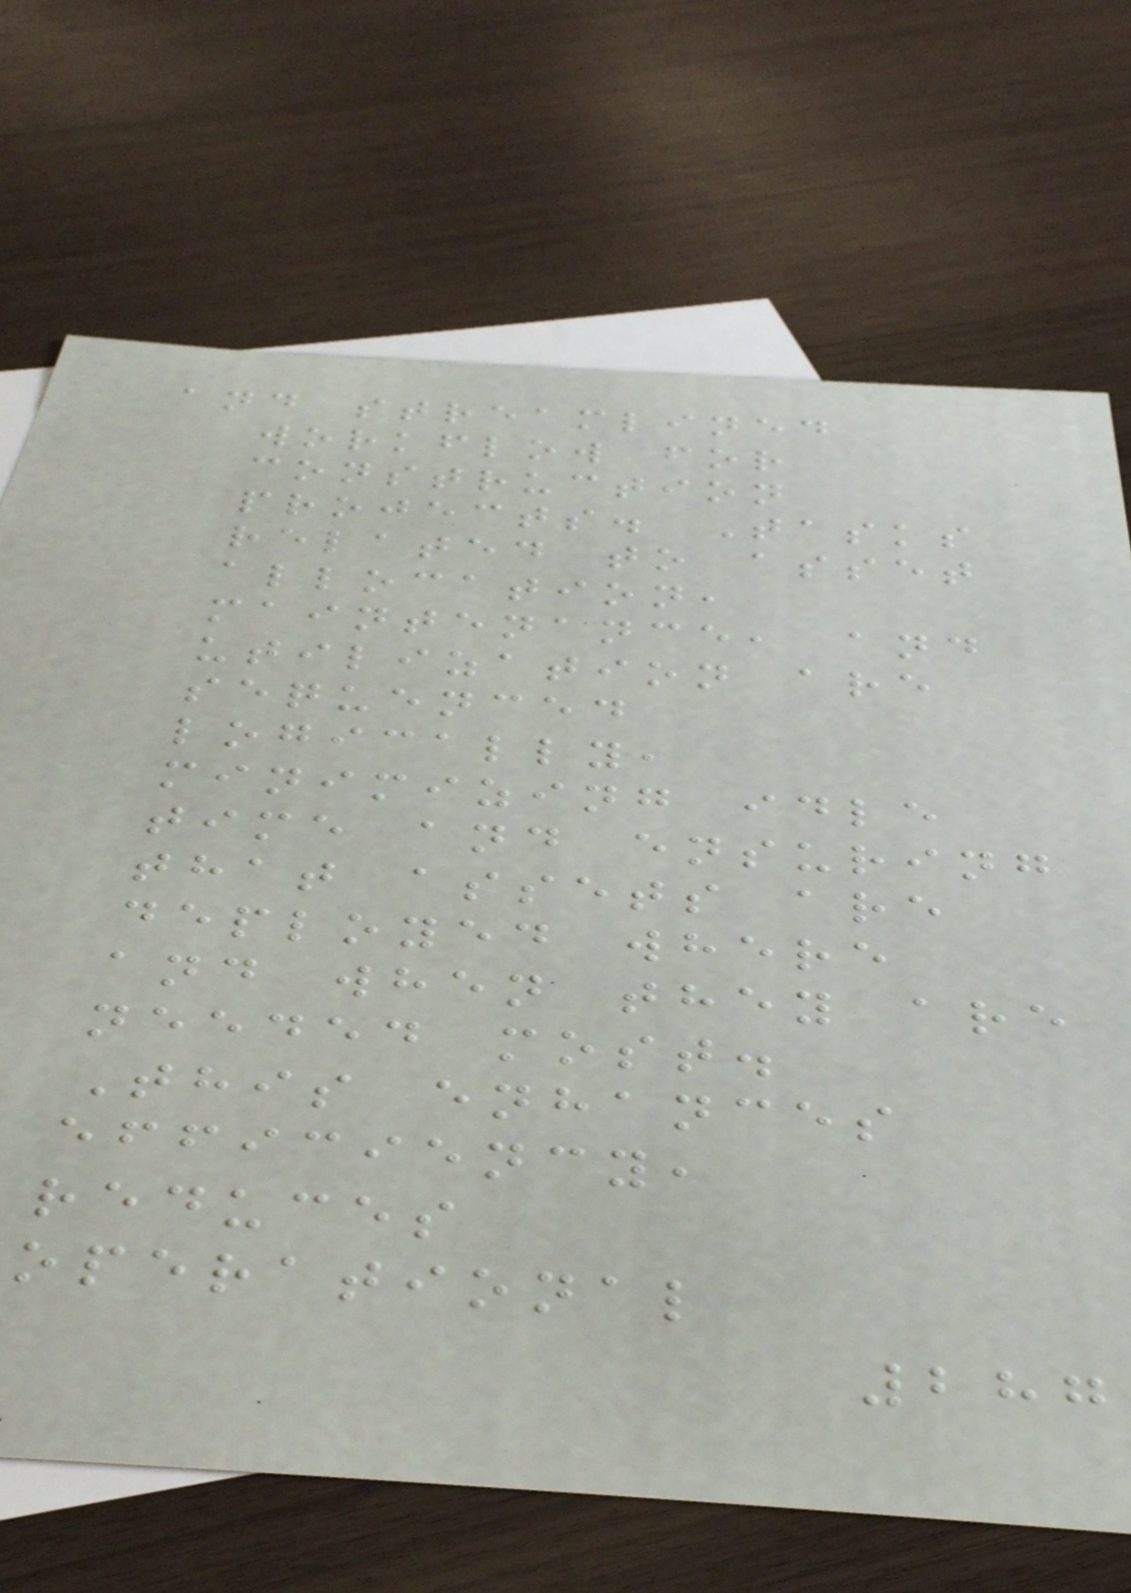and streamlined
workflow for
construction
projects. Tasks
related to asset
allocation,
maintenance, and
utilization are
sequenced
logically,
minimizing idle
time and ensuring
that assets are
deployed where
and when they are
needed most.
This enhances
efficiency,
reduces
operational
287
